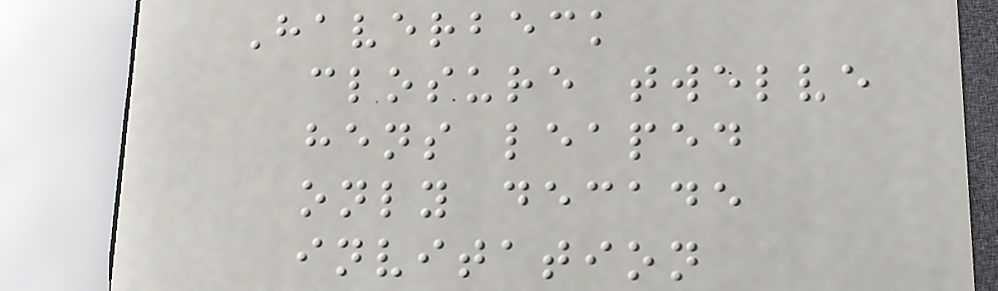Haverbeck
closure twelve
hens leaped
only decade
invitation
